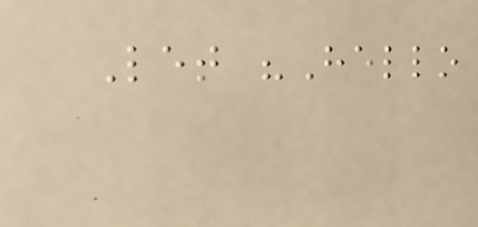Let "Hello
